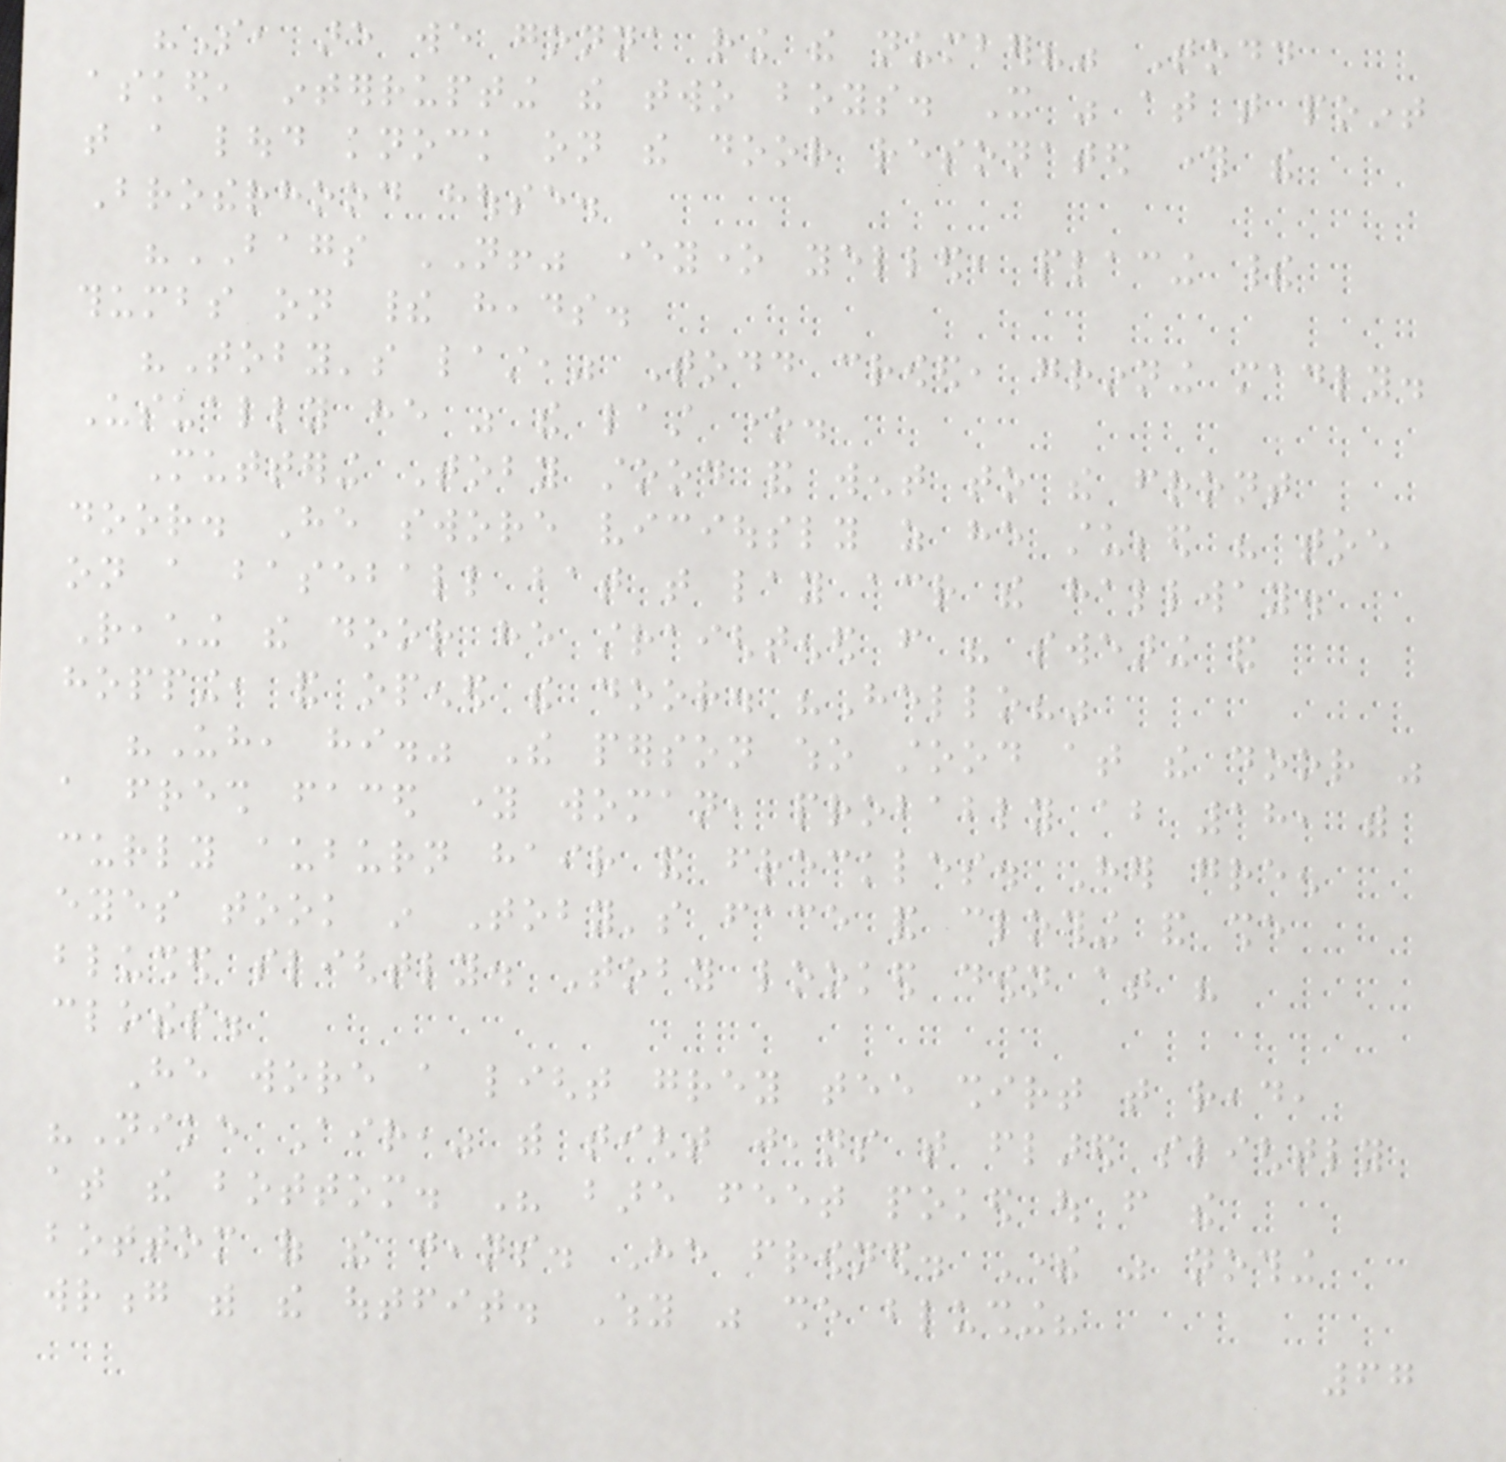"So, are we gonna ring the number?" Todd
asked, interrupting the two boys. It was at that point
that a loud knock on the door resonated through the
Brotherhood house.
"BAGS NOT!" everyone yelled, placing their
thumbs on their heads.
"Toby's last," Todd crowed, grinning madly.
Usually he was the last one.
Muttering Toby stood and went to the front
door. He swore viciously as he stubbed his toe
on a baseball bat that lay across the hallway.
Reaching the door he straightened from his swearing and
hopping, and opened the door. "Hello?"
"Uh, hi." The person who stood at the door was
a fresh faced young woman, probably about 18, with
curly auburn hair and freckles. Her green
eyes took in Toby's face and clothing and she
blushed slightly. Toby looked down at his
clothes.
He wore a light grey tee shirt that read,
"Nike Air," with tight jeans that flared slightly
at the bottom. His bare feet poked out from the
bottom of the jeans. He frowned. There was nothing
wrong with the outfit. Why was she blushing?
67
